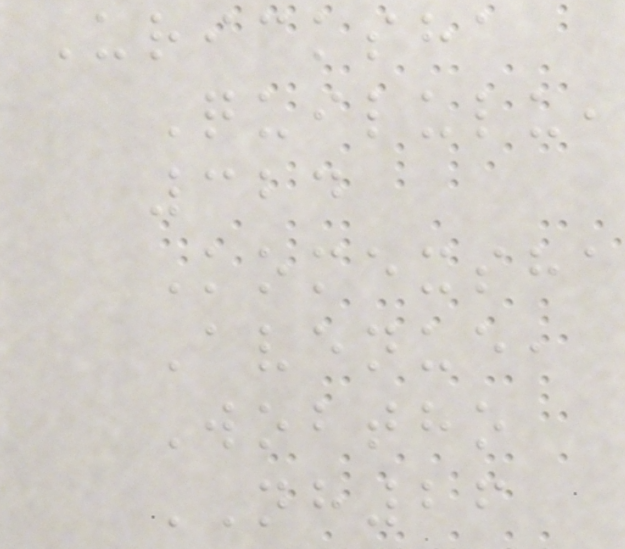Uricksha
Quilulu,
324
Komexsha
Avenue,
Wobtho
NH26
